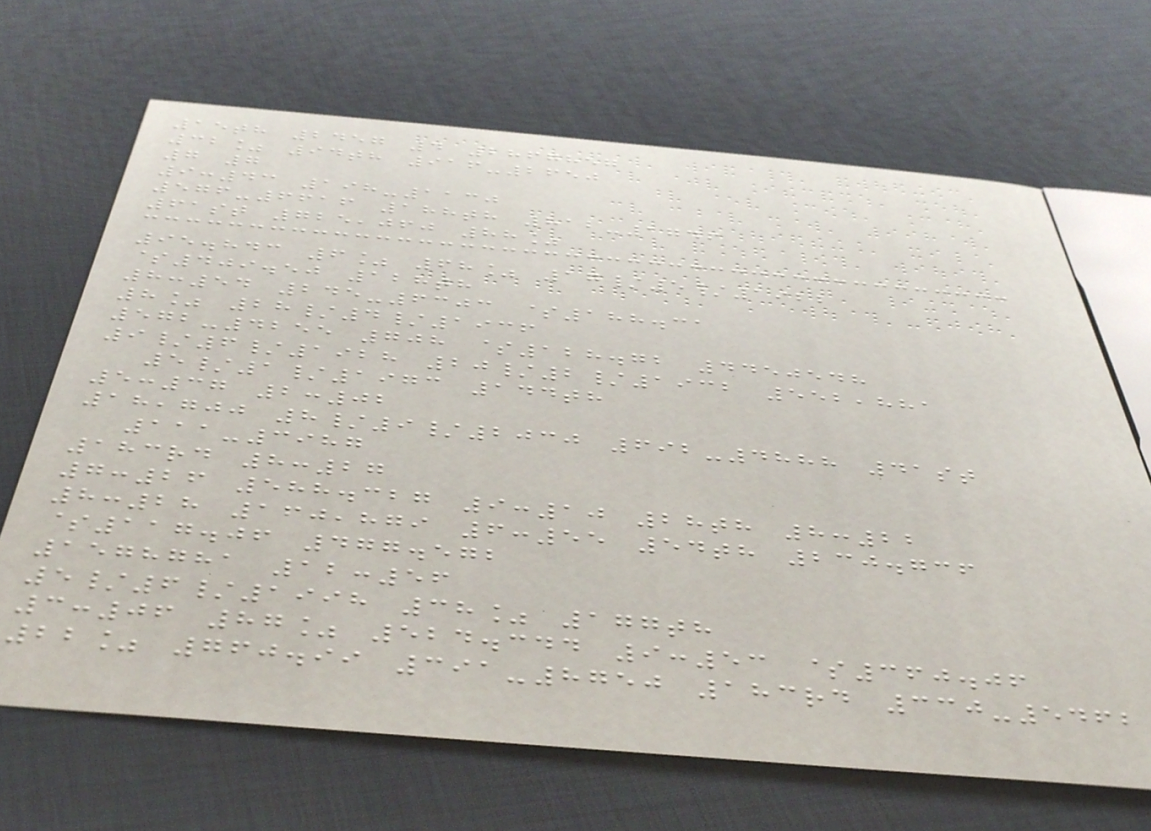15th 2457 4 2867857
32% 94th 916-2650
7 7
9:43 198-1130
576-6616 188th 812-1746
61st 725,060 88%
95.843 6% 68% 17/5/1922
$409.50 128th
8:54 245-6303 $188.31
8% 28/4/1936
572-4255 708 $128.72 4450548
9/6/1928 20/2/1932 552,881
5/1/1973 144th
5:37 2:02
18,700 8/9/2030 692-4888 41st
111-3987
183rd 8:27
7:26 588.327 9:10 28th 8:22
8:28 160,879 6:55 54th 230.736
$117.06 477.572
1578781 12:56
5/6/1998 38% 177th
3:06 87% 524.344 9:53 $360.06
22% 760.99 391-8750 183rd 330-5462
